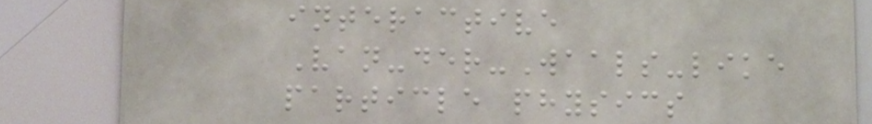interactive
Van-der-Waals-like
particle physics
